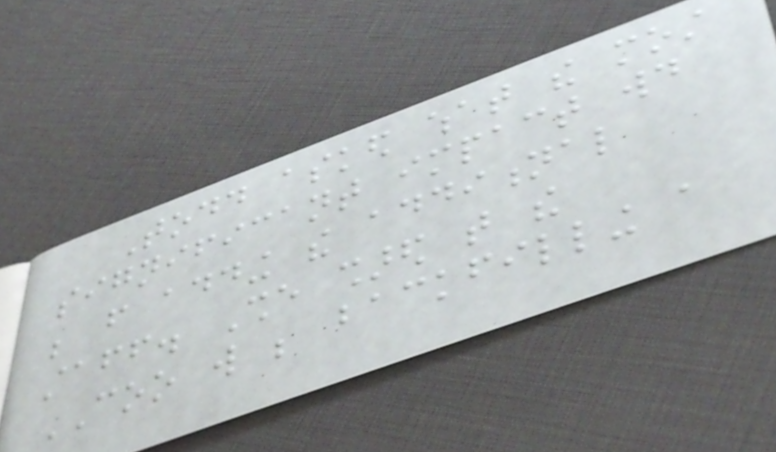Todd asked what the most
significant impact would
be from adding the additional
staff. She shared that the
COO will be backfilling a
